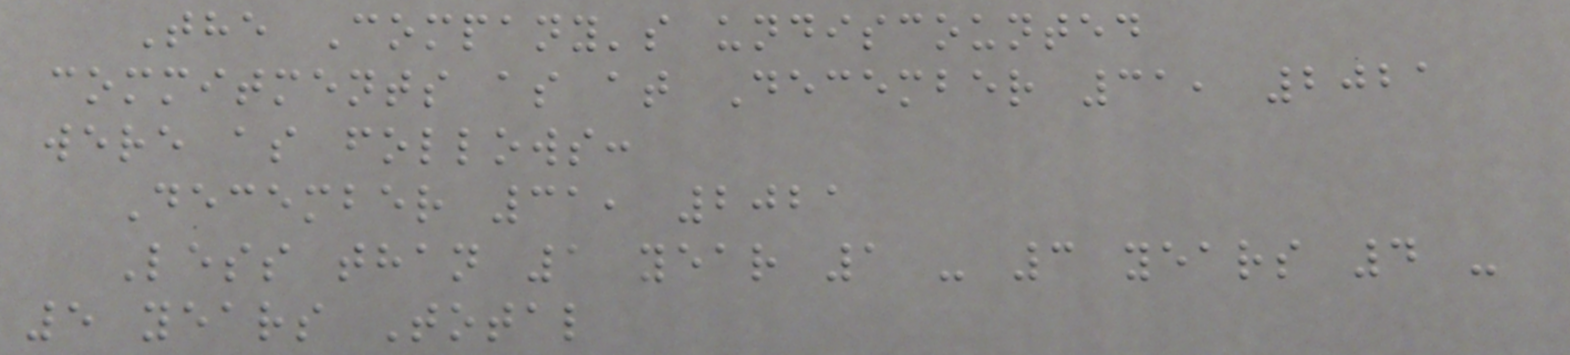The Company's undiscounted
commitments as at December 31, 2021
were as follows:
December 31, 2021
Less than 1 year 1 - 3 years 4 -
5 years Total
